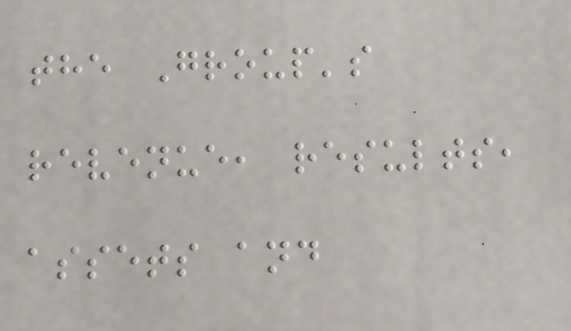the Group's
revenue, results,
assets and
